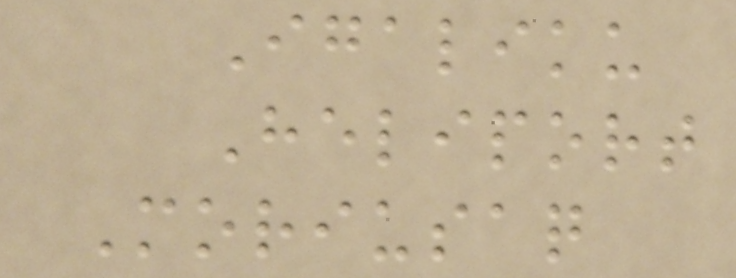Igaliku
Heliport
Moriusaq
